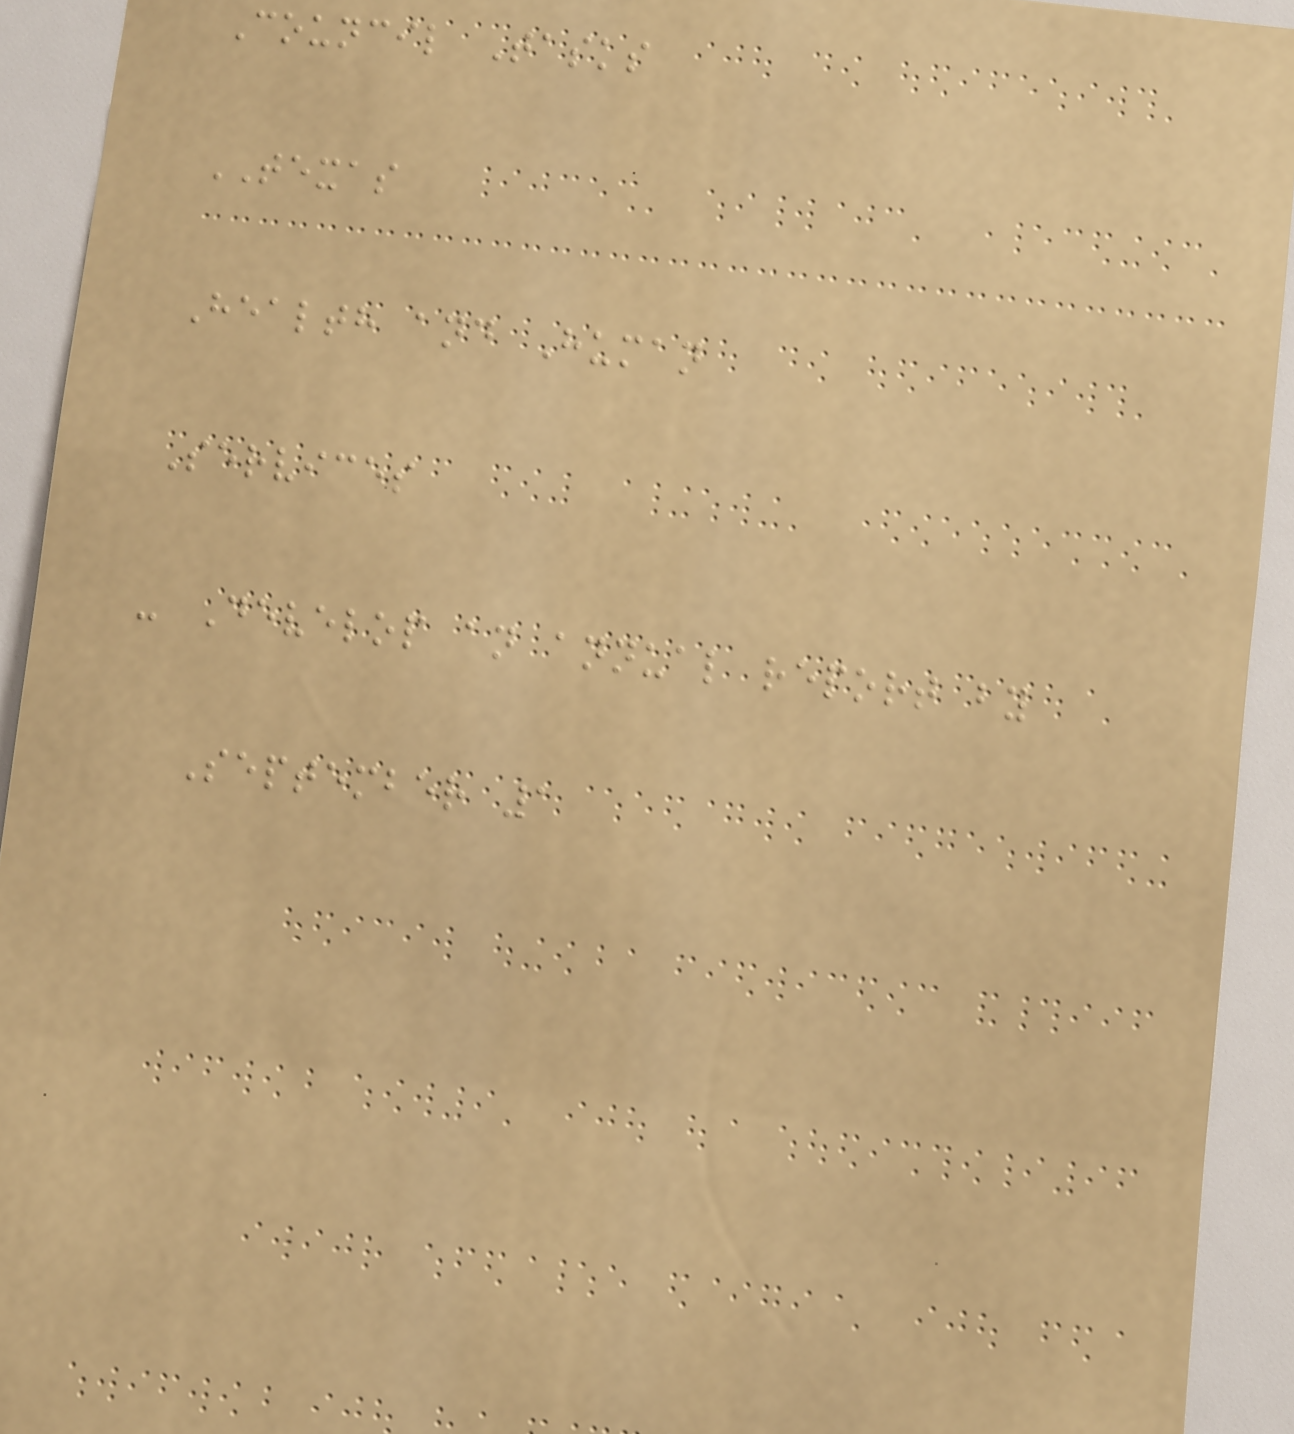Council Tasks
TEXAS
Health and Human
Services
- Develop an annual report by
September 1
